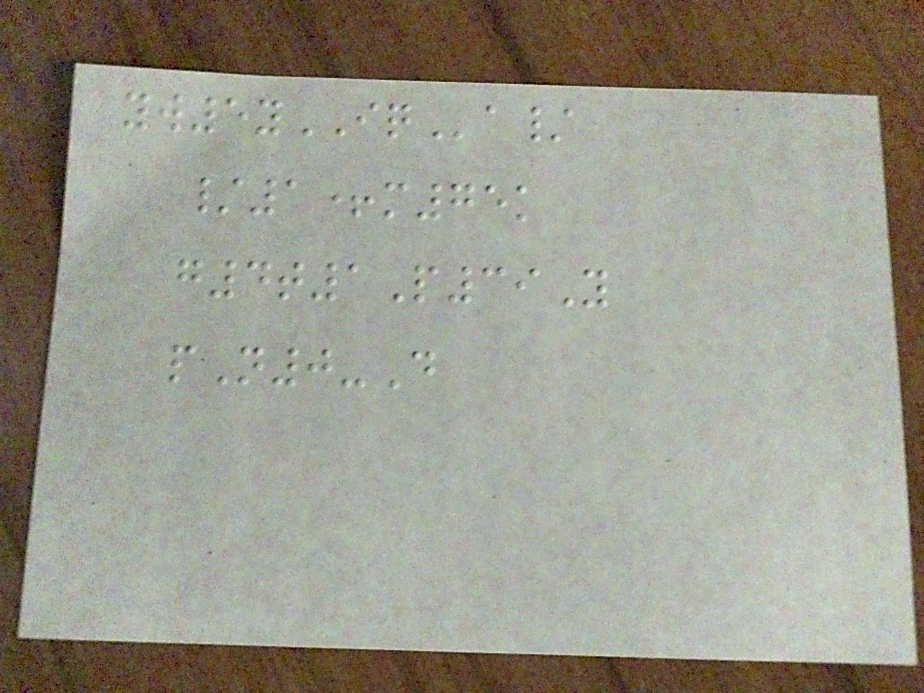yw5yIQa/
/1+m75k
g4t1P39Y
pN0-D
